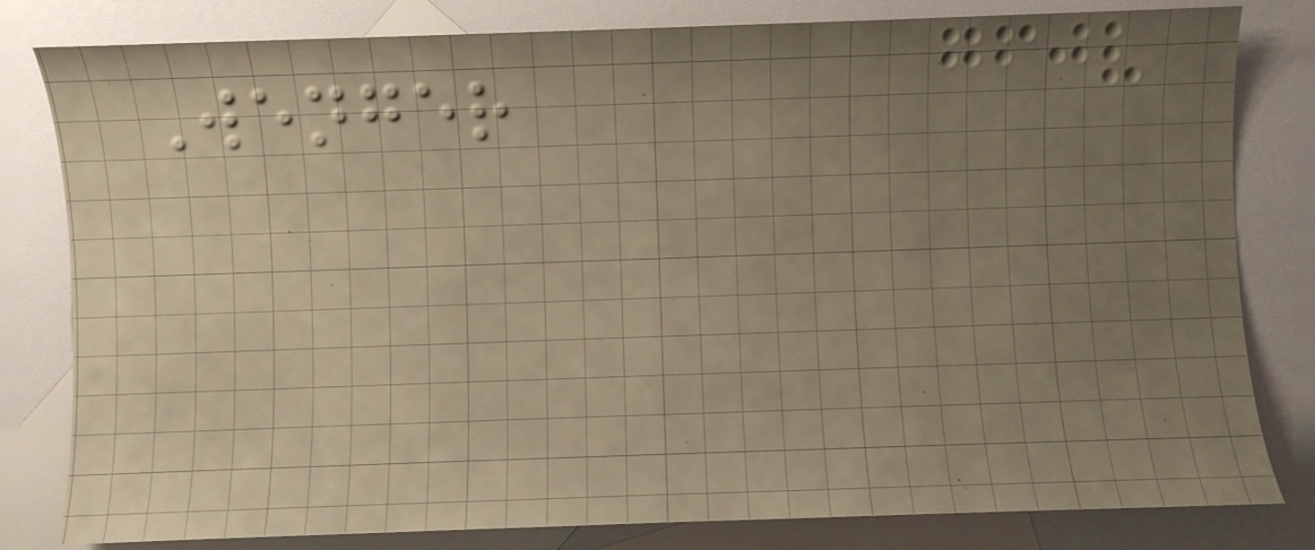Wenger
